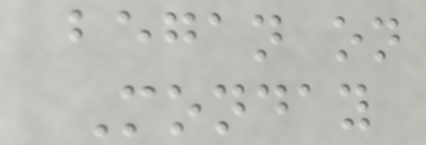began on
Monday
